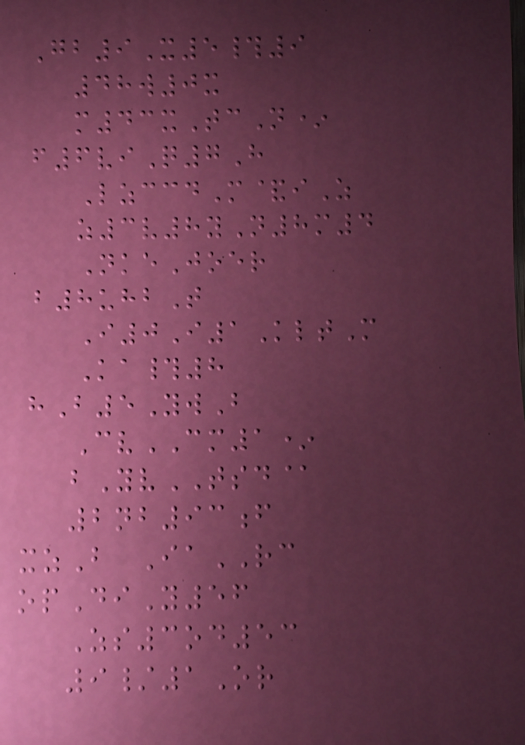Gb9X5#9
48w0x
m43xTcN*
f6viQ7H
LzccdM&iZ
z3v8yN8m4
NkeJoer
b8uhbT
I0I1KltM
Ka#8
hB5YwB
CvCM1*
bYvTSD@
2nb93f
xzB IaRC
opDiY56
Zs3od53
9/1Or
